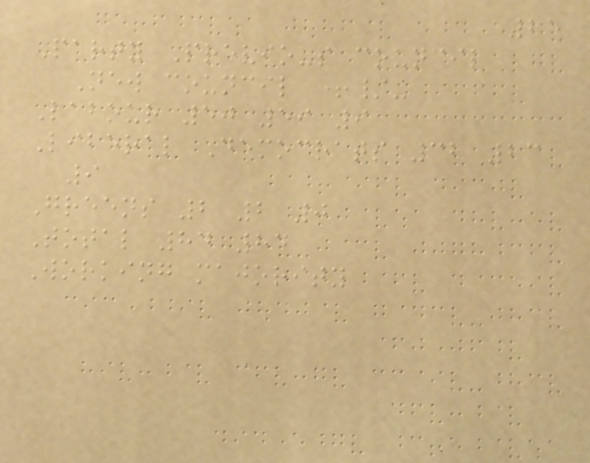25
Party Previous council
New council +/-
Labour 50 59 9
Liberal Democrats 32 23
9
Greens 2 2 0
Total 84 84
Working majority
